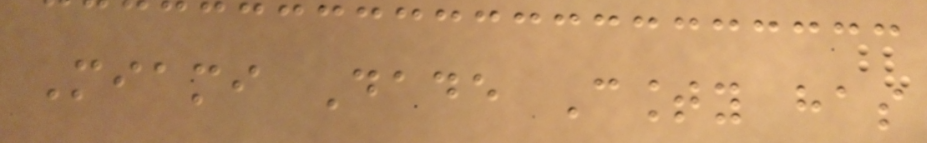Miami Dade County has
